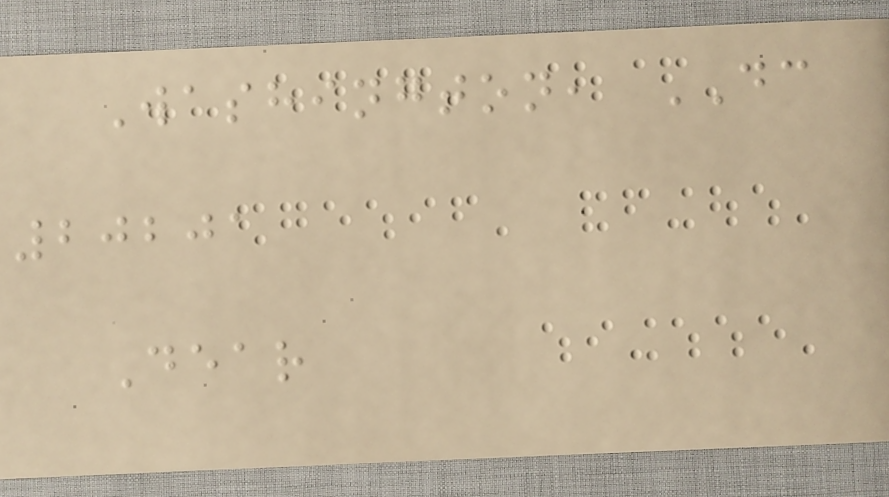Washington, DC
20201
Dear
